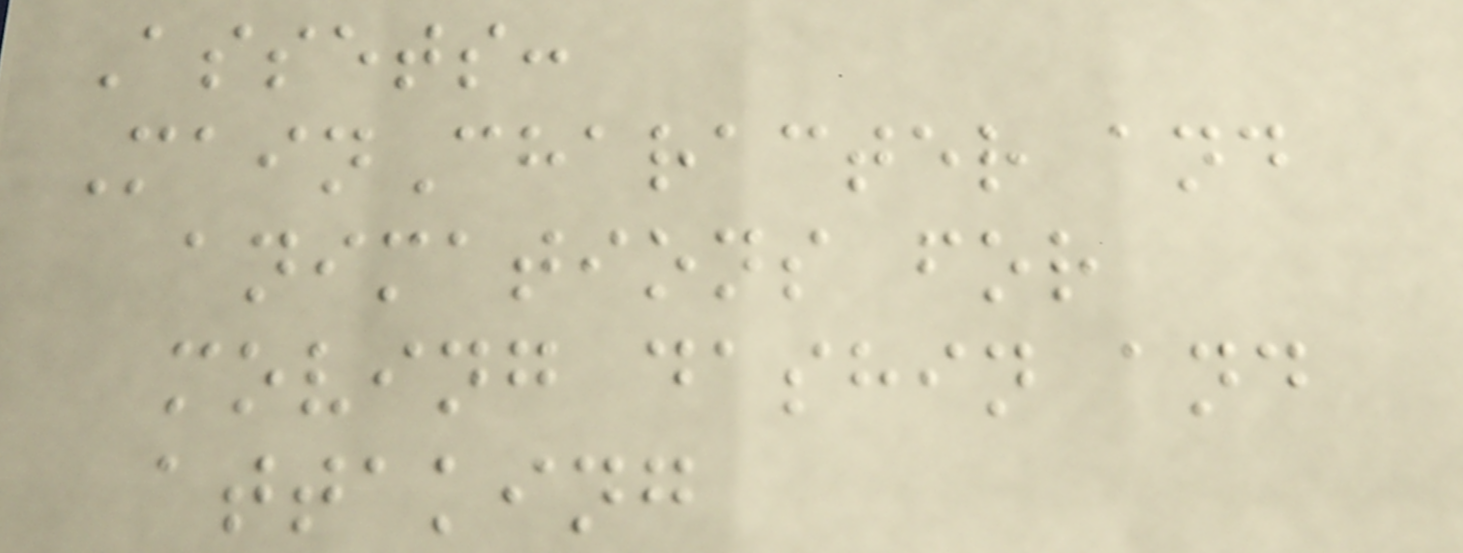Assets:
MainCharacter and
animations for
moving dashin and
attaking
